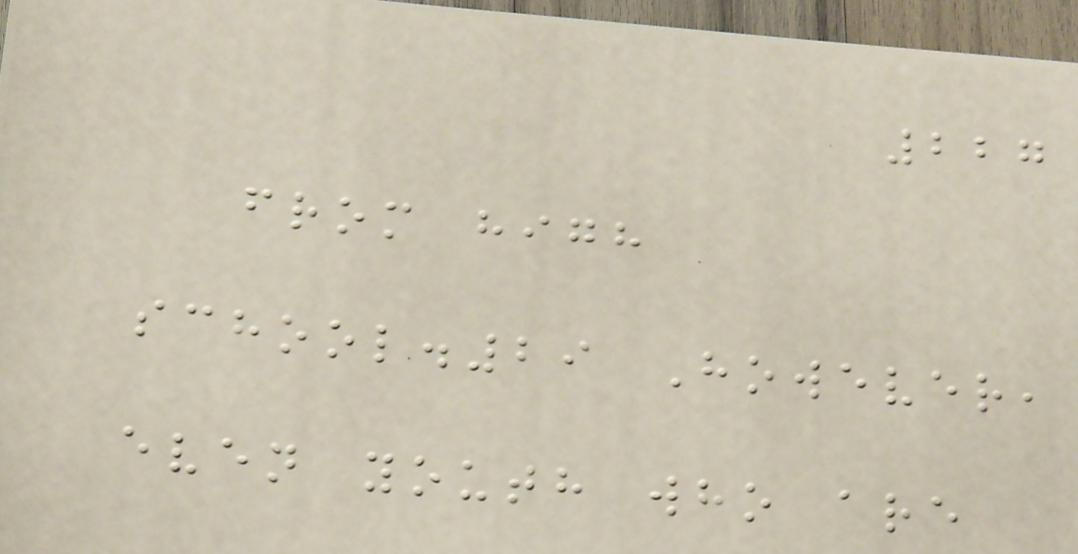227
from high
school.29 However,
even youth who are
